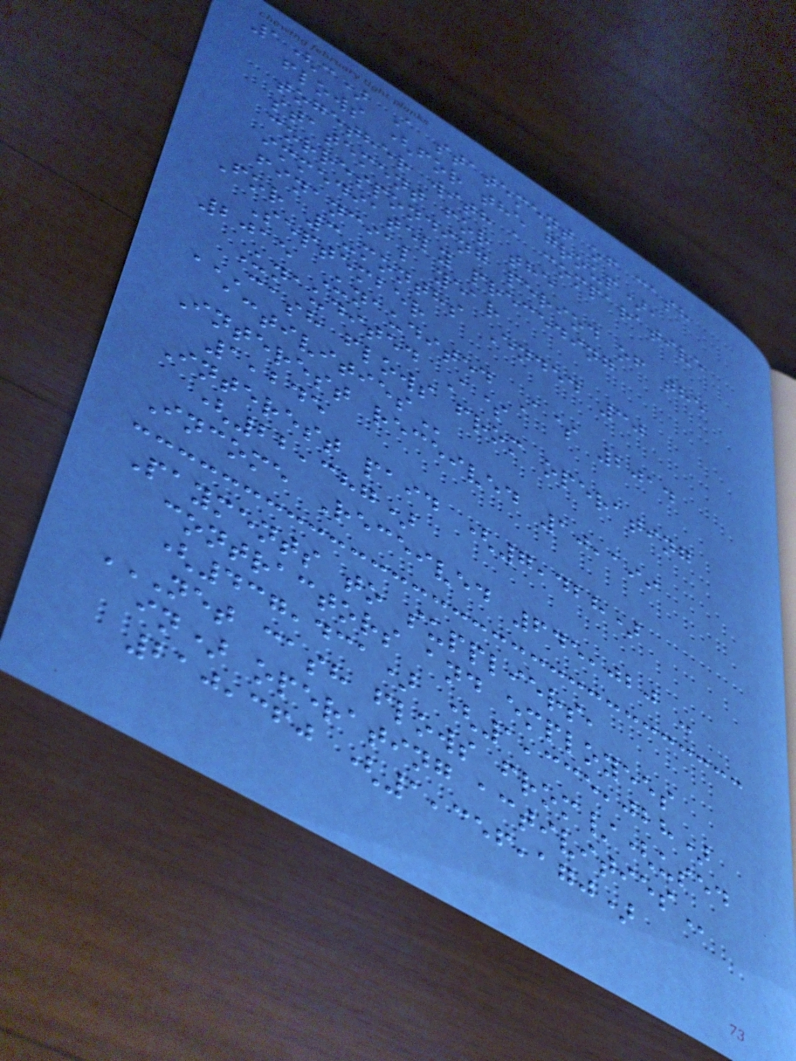1(c) A statement of cash
flows (for the group),
together with a comparative
statement for the
corresponding period of the
immediately preceding
financial year
For 3-months Ended 30
September
2015 Unaudited A$ 2014
Unaudited A$
CASH FLOWS FROM OPERATING
ACTIVITIES
Interest received 10,199
1,245
Interest paid (7,428)
(22,387)
Income Received 645,020 -
Payments to suppliers,
contractors and employees
(437,431) (1,335,028)
NET CASH FLOWS FROM/(USED
IN) OPERATING ACTIVITIES
210,360 (1,356,170)
